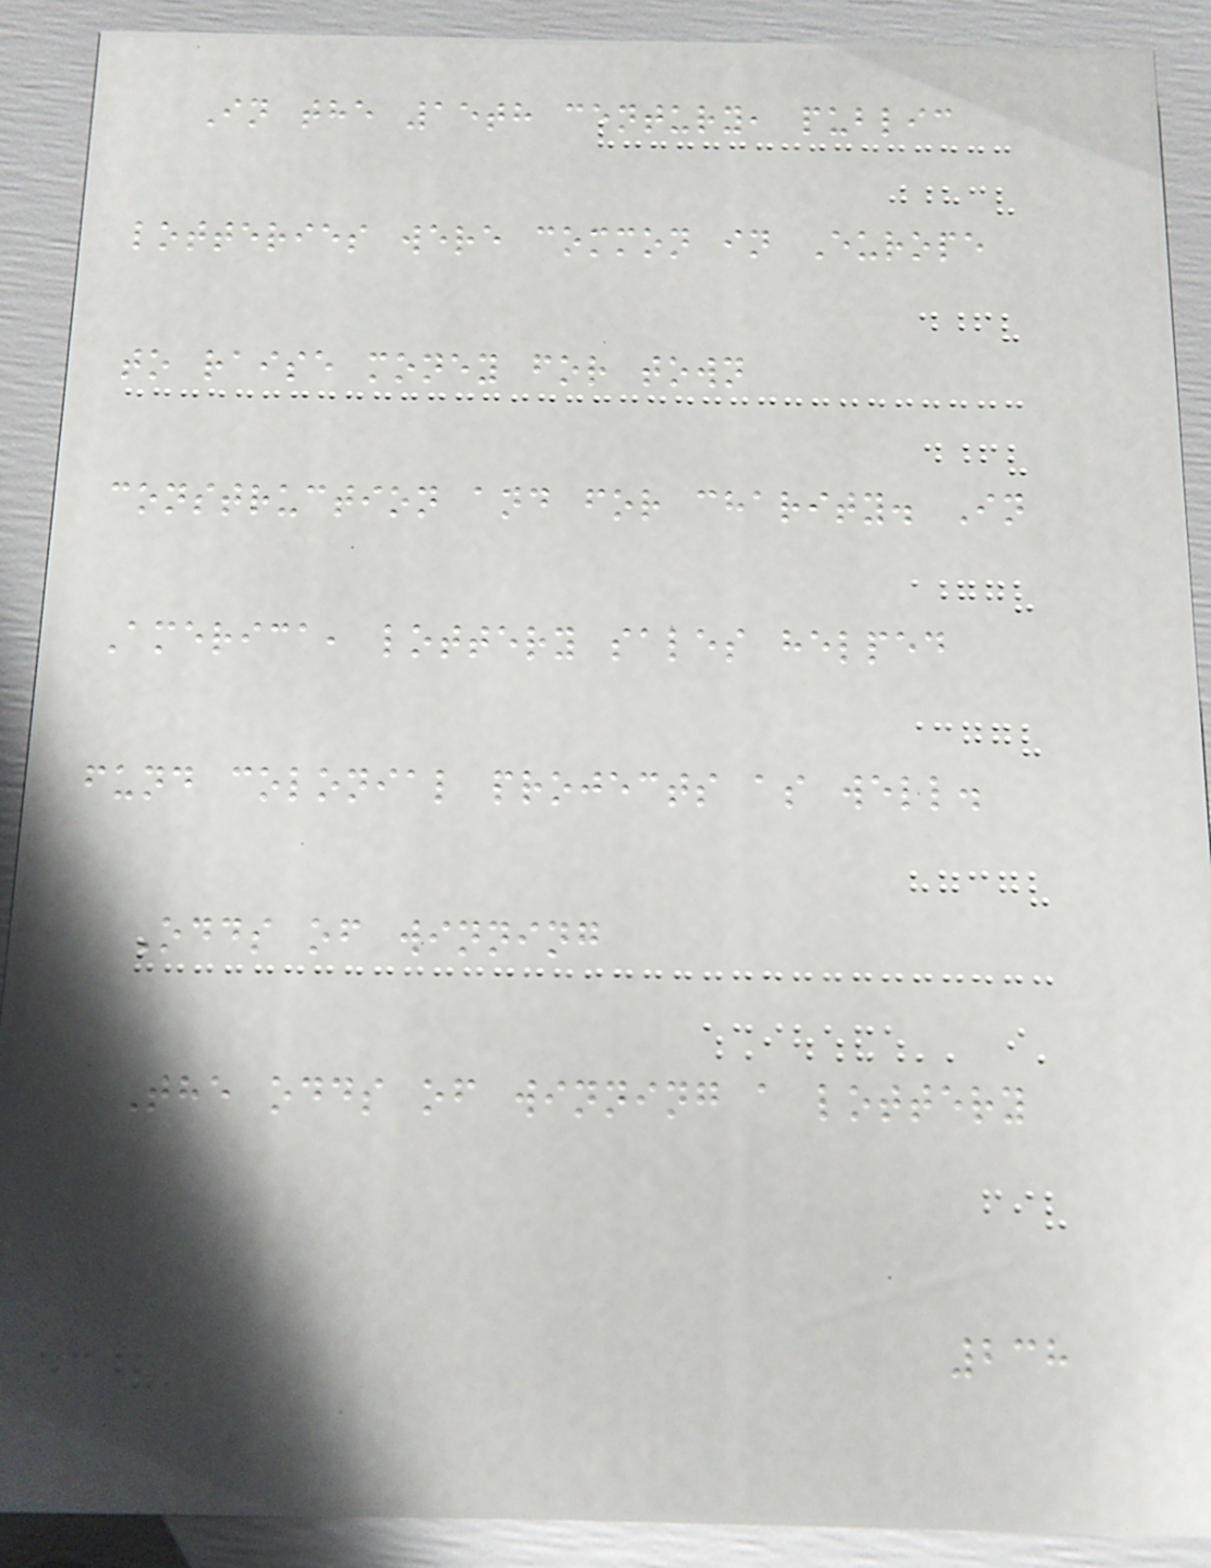In the 15th century, public
lotteries were common in Europe
to raise money for town
construction and for charity. In
America, lottery sales helped
fund colonial projects as well.
Odds of winning
The odds of winning a lottery
238
